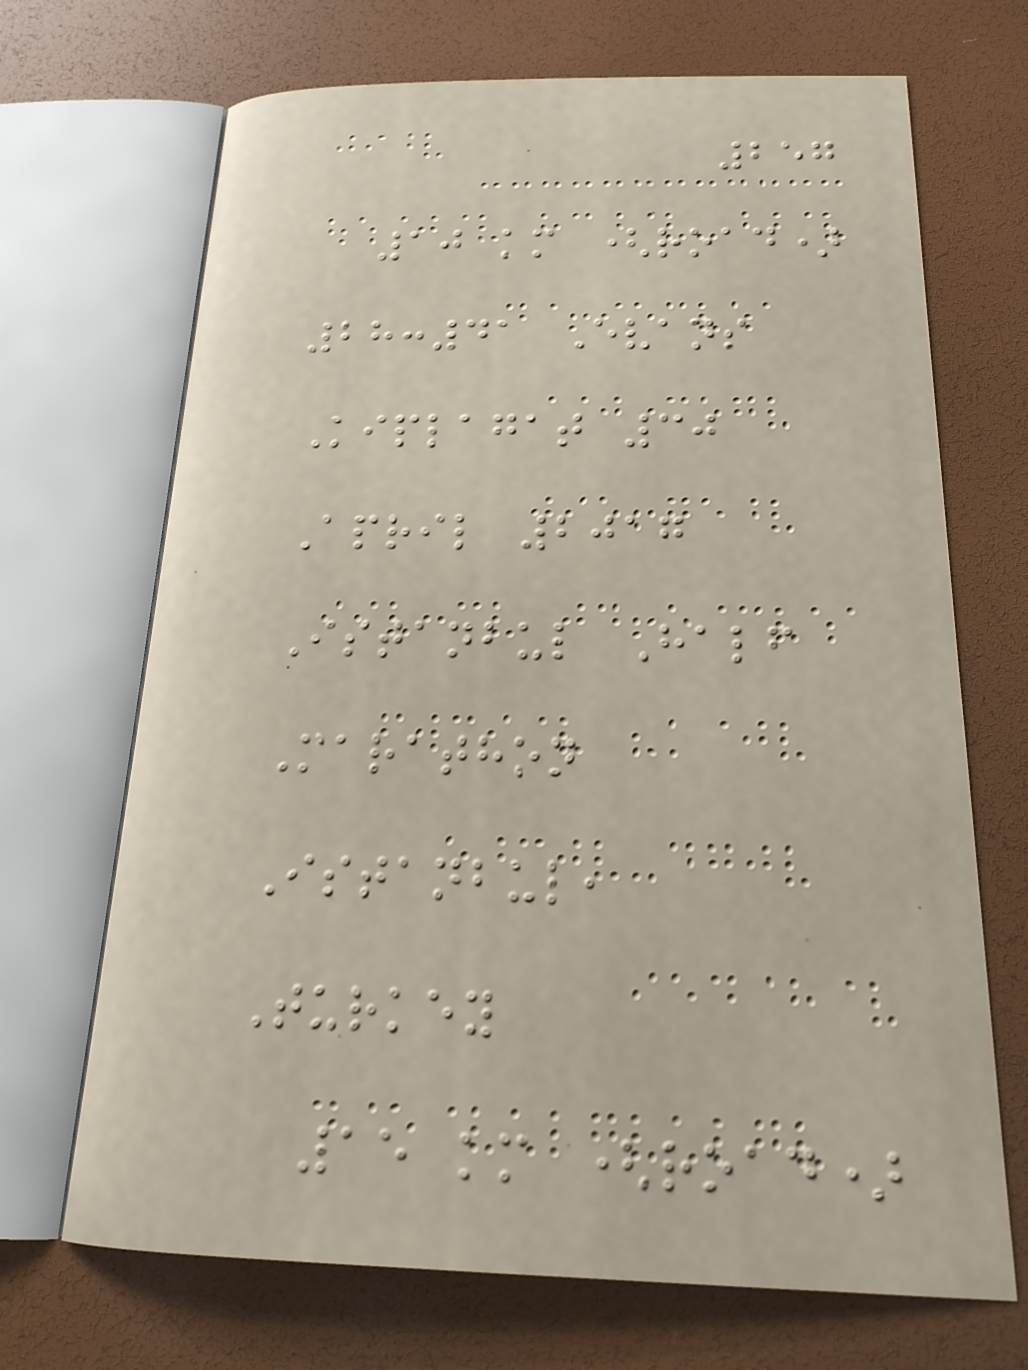257
10 km (road)
28:41 Evans
Kiplagat 30
April 2017
Istanbul Half
Marathon
Istanbul,
Turkey
15 km (road)
